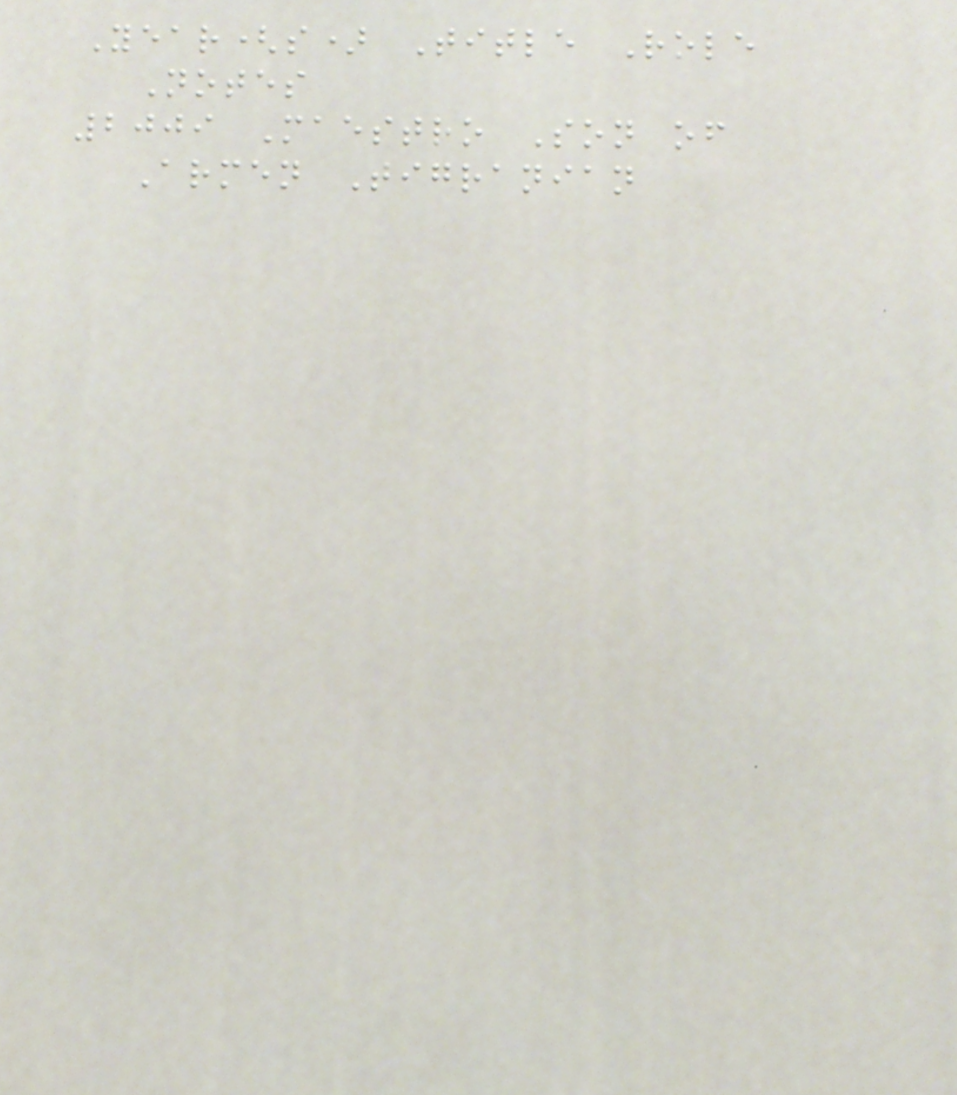Year(s) Title Role
Notes
2009 Maestro Son of
Armen Tigranian
